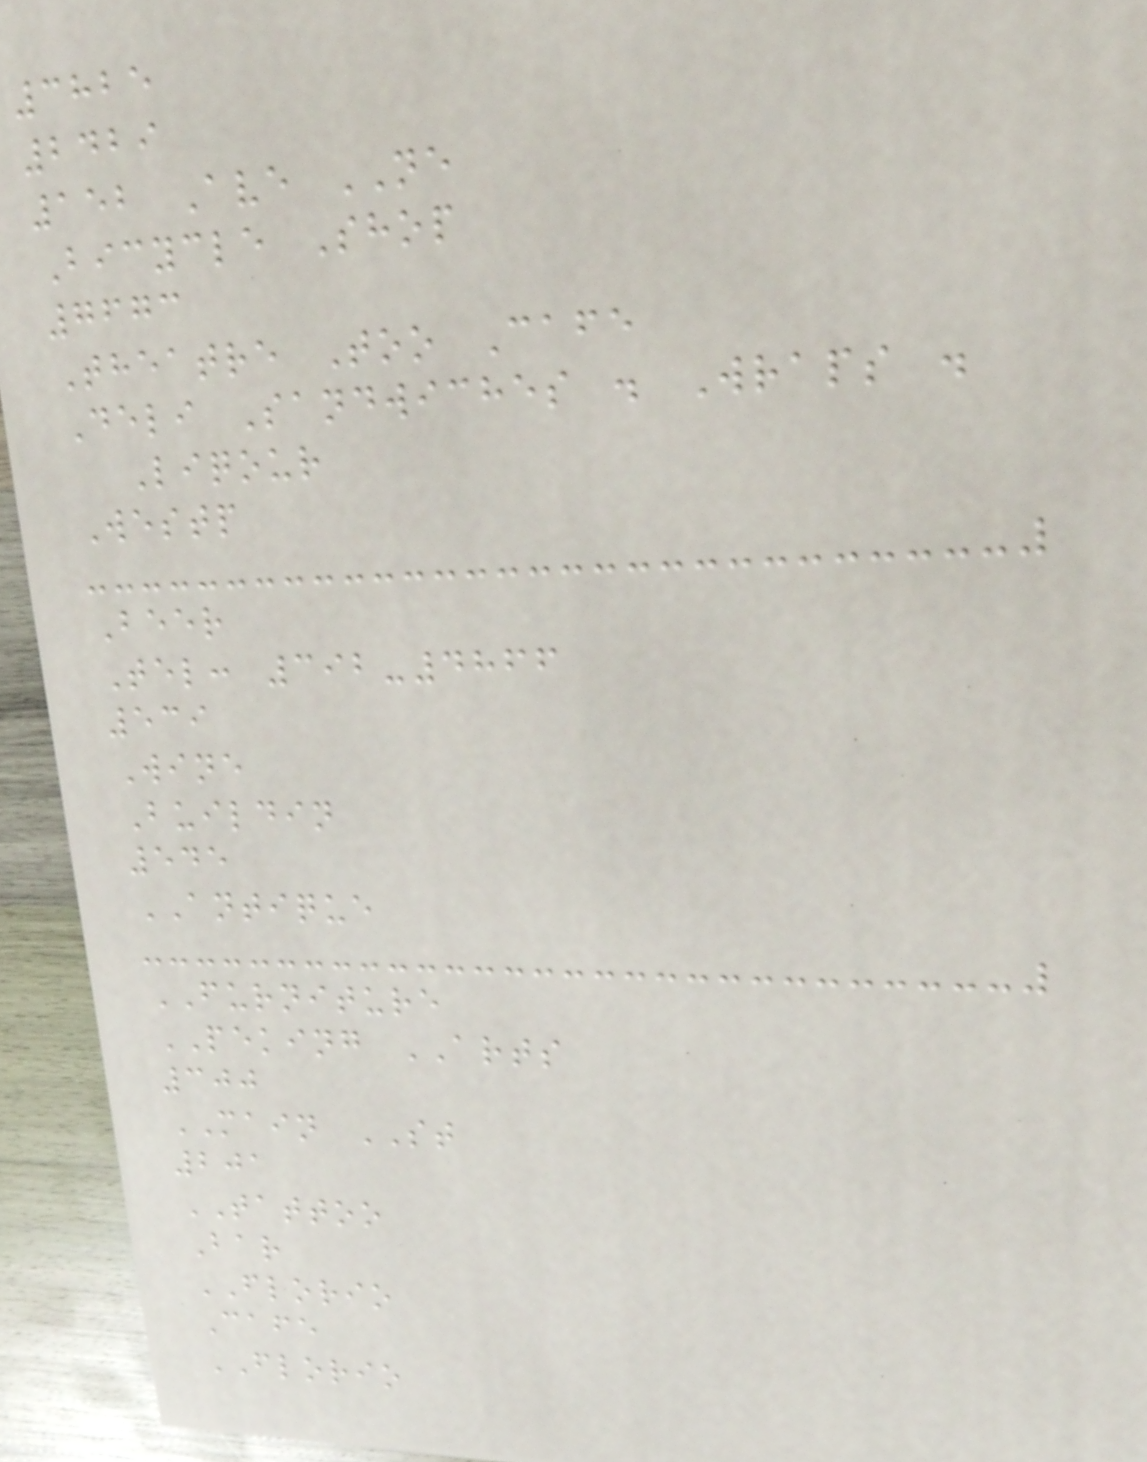3825
2429
152 Ave NE
Bicycle Shop
7673
Theatre Too Cafe
Deli Sandwiches . Wraps .
Liqour
Westp
Beer
Tel: 392-4866
539
Wine
Buildin
545
ANTIQUE
FURNITURE
PEKING ARTS
300
MAIN ST
201
TATTOO
Bar
FLORIO
Cafe
FLORIO
